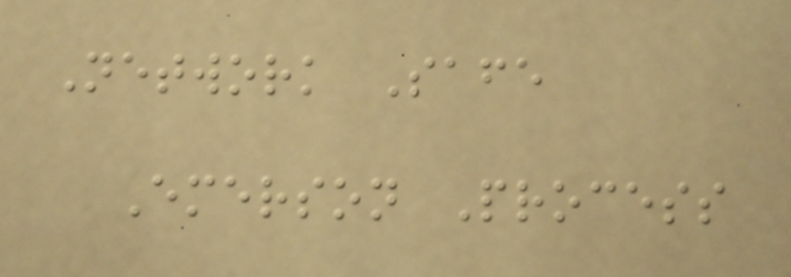Network Safe
Emerson Process
